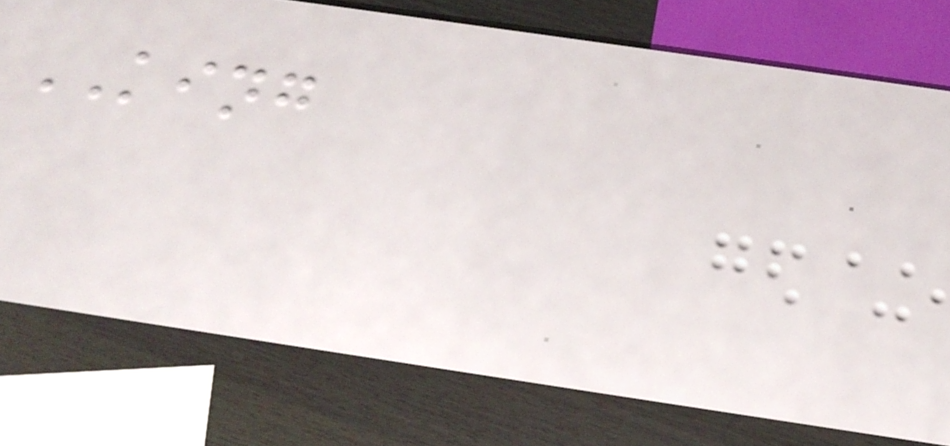KING
